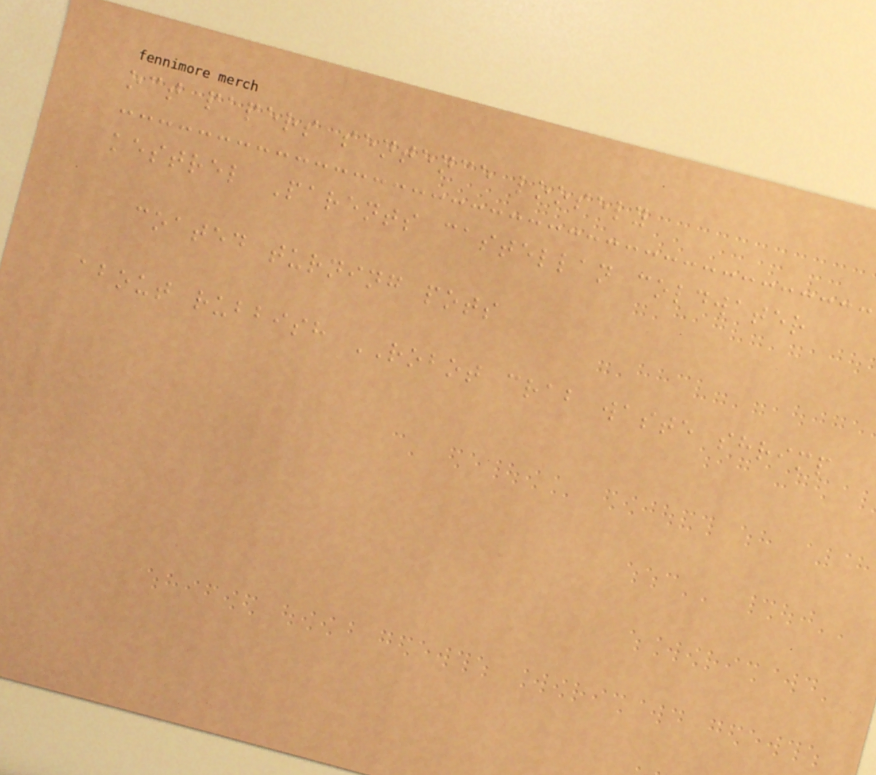oct papers sentence loosely
kestrel Parents castellan coldwater
coated turning pots
about rubbish ROBOT crab waste shrimp
